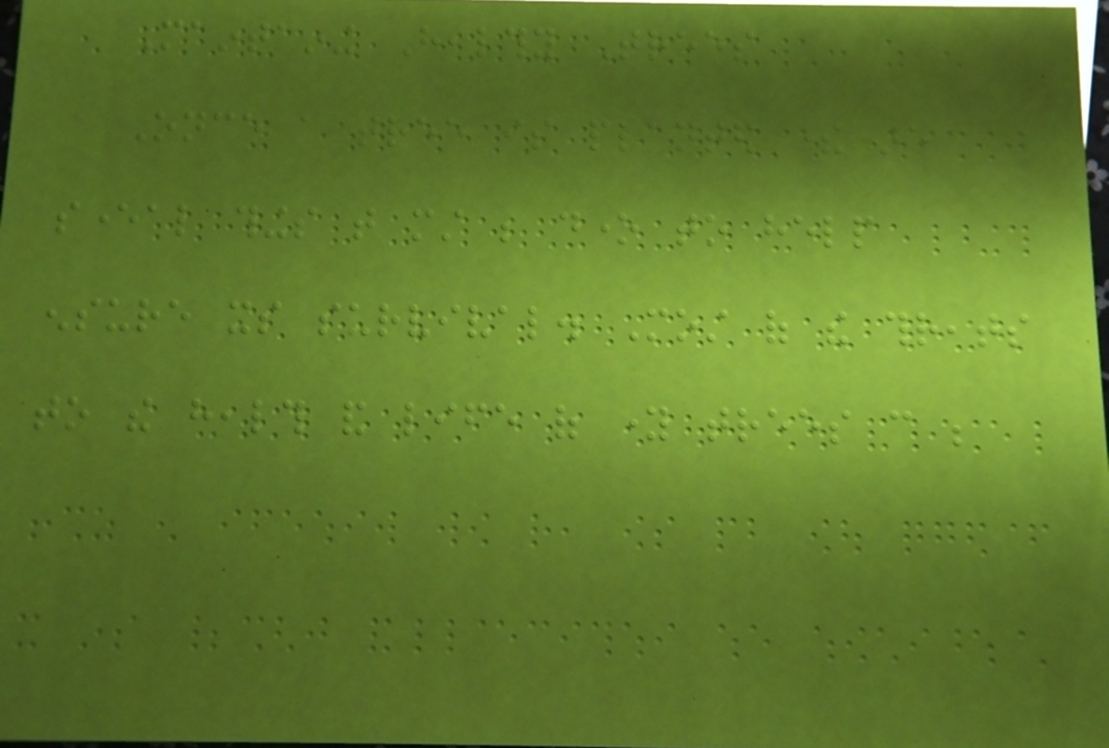Maintaining Healthy Trees
Once a tree is planted there are
several things that must be done to help
ensure its survival. Most of the threats
to the health and life of young trees can be
